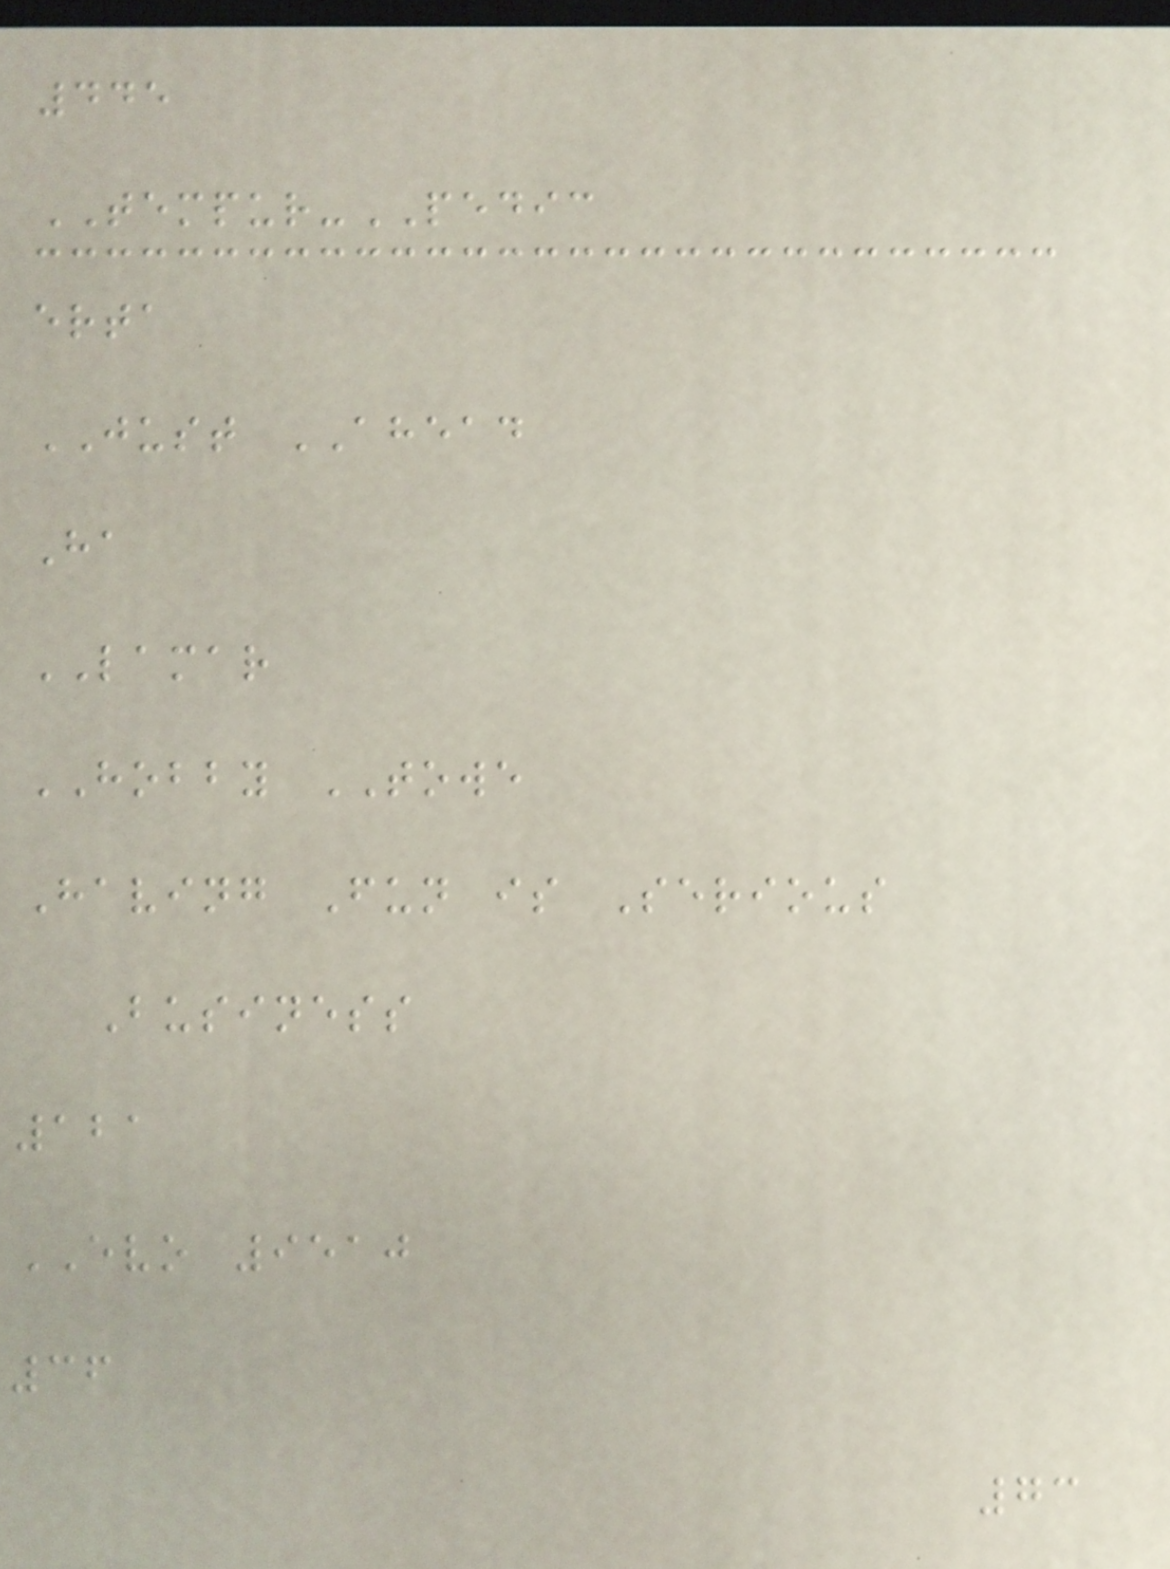445
TEMPUR-PEDIC
erta
JUST AHEAD
Ha
LAMAR
HOBBY TOWE
Having Fun is Serious
Business
121
EVO 9510
36
73
